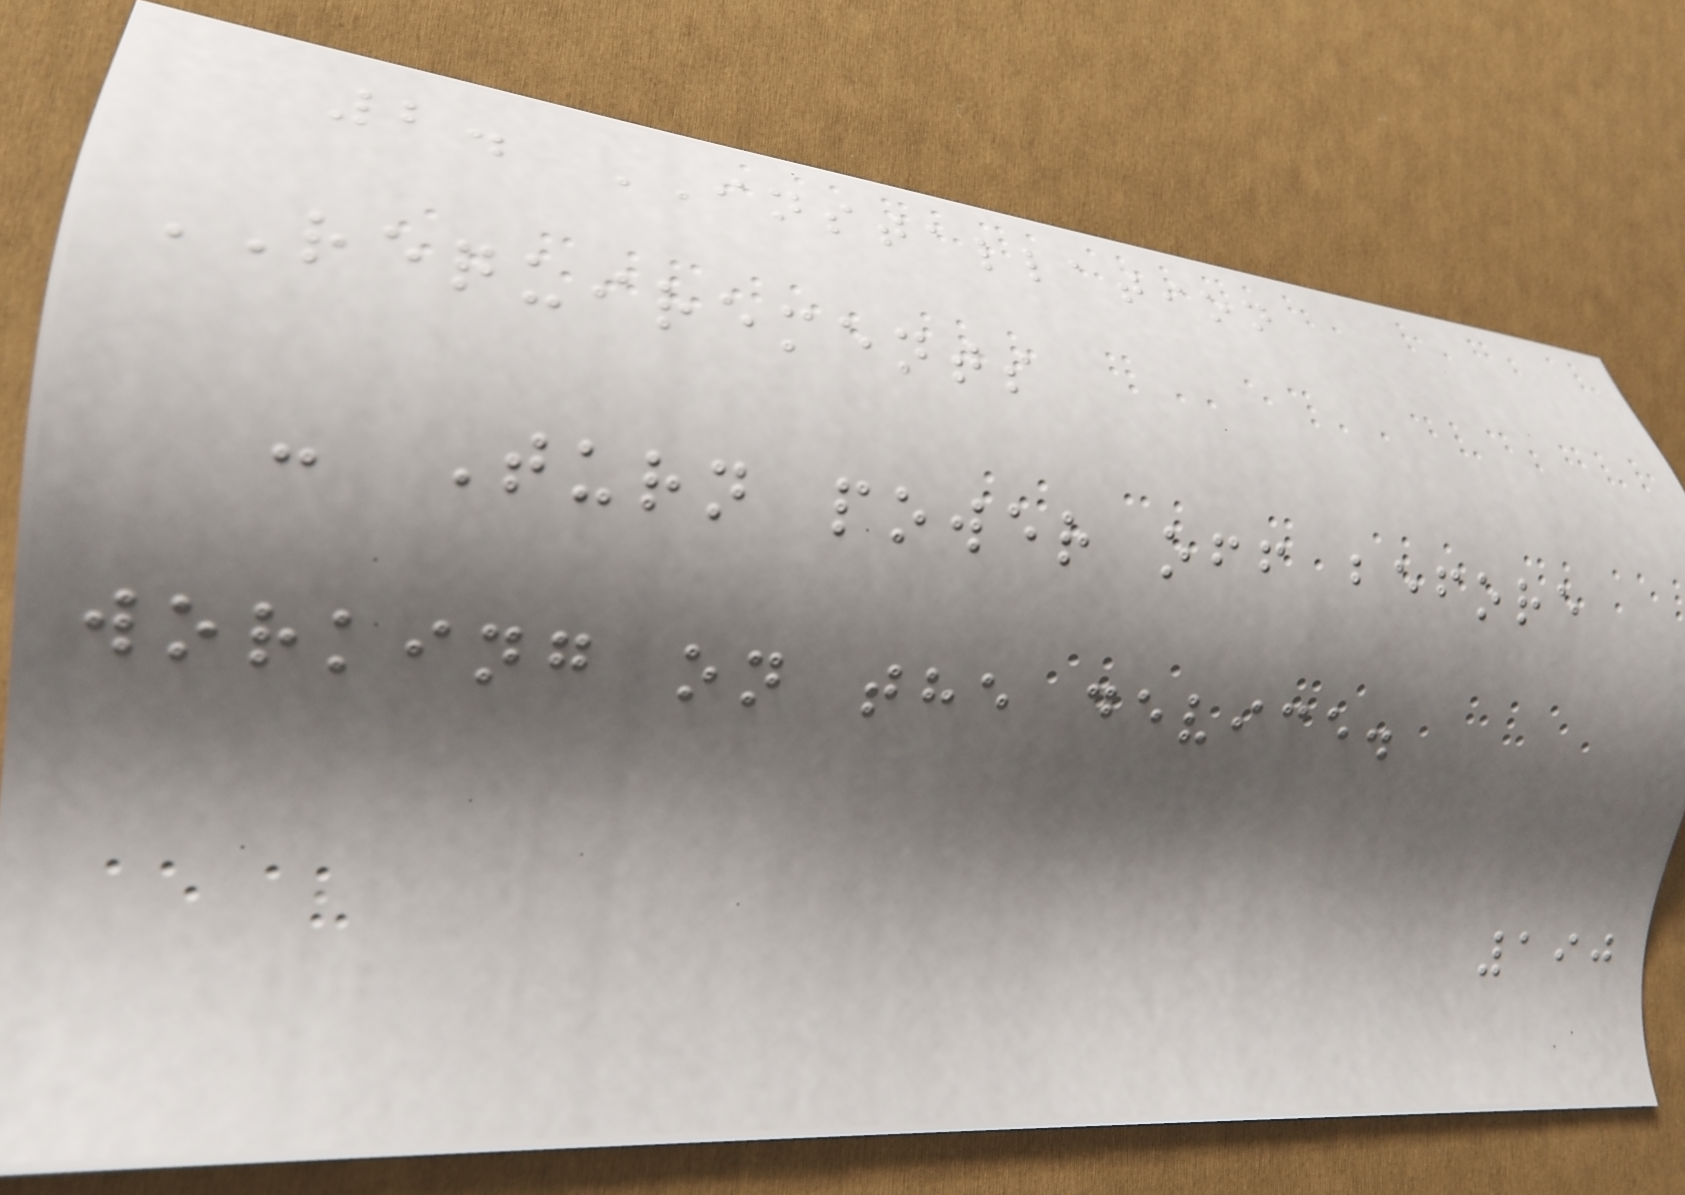2. INSTALLATION
REQUIREMENTS
- Turn power off before
working on the device.
190
